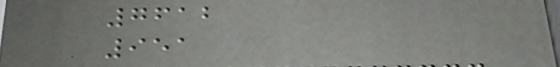7612
951
